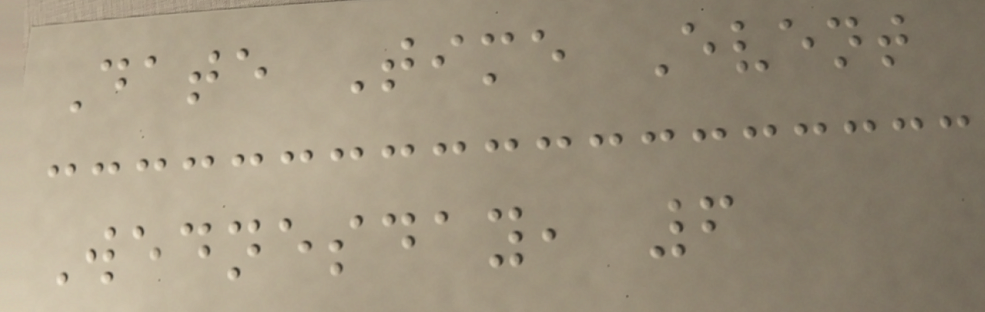Date Time Event
Wednesday, 6
